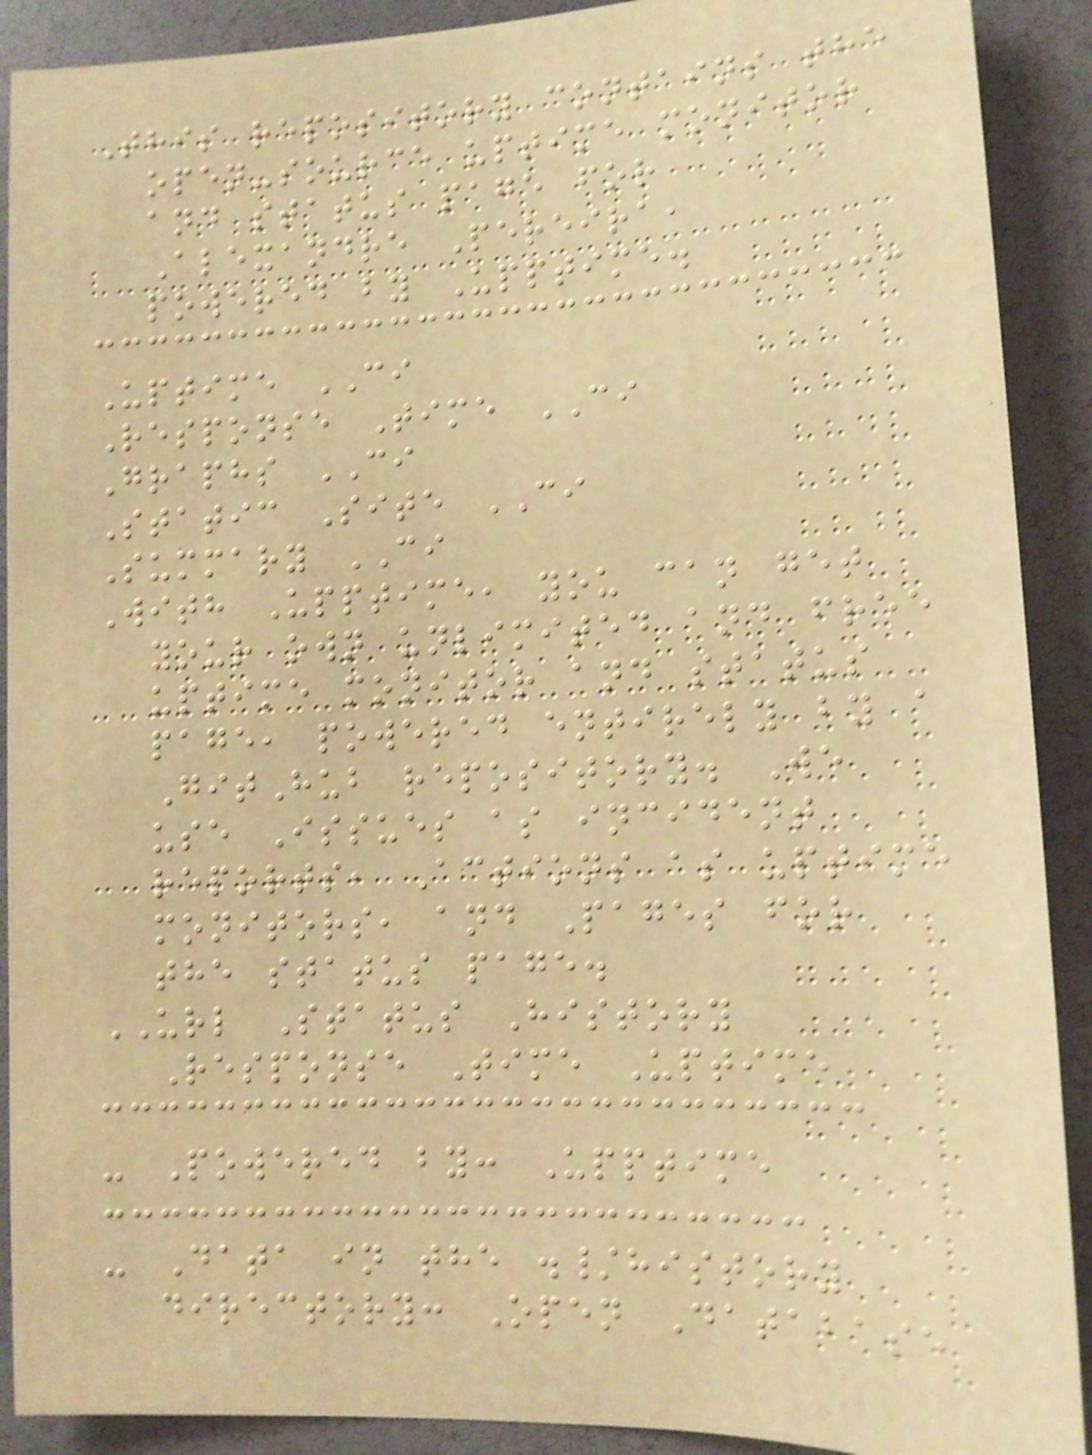This repository contains the
open-source uptime monitor
and status page for
Alexandre Pereira,
powered by Upptime.
Uptime CI
Response Time CI
Graphs CI
Static Site CI
Summary CI
With Upptime, you can get
your own unlimited and free
uptime monitor and status
page, powered entirely by a
GitHub repository. We
use Issues as incident
reports, Actions as uptime
monitors, and Pages for
the status page.
URL Status History
Response Time Uptime
- Powered by: Upptime
- Data in the ./history
directory: Open Database
